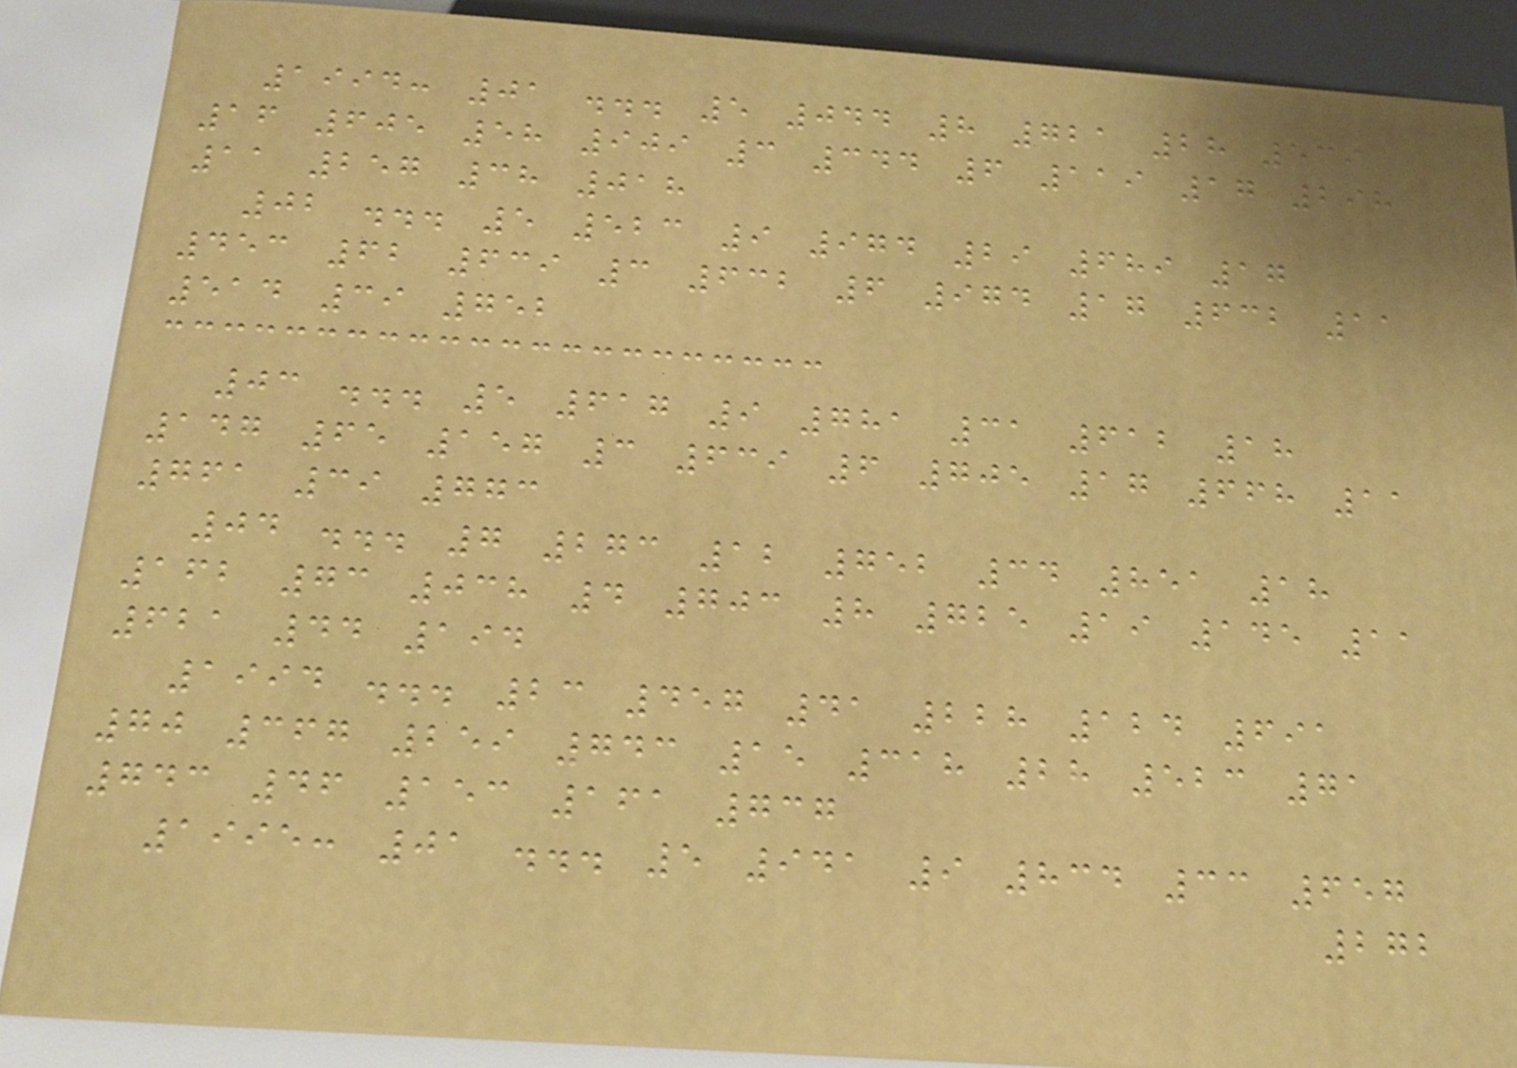1994: 01 ... 5 044 8 721 28 539
16 605 58 909 3 344 6 119 17 298
11 257 38 018
02 ... 5 523 9 974 29 689 17
453 62 639 3 632 6 974 17 632 11
514 39 752
03 ... 5 617 9 781 31 612 18
147 65 157 3 639 6 705 17 668 11
761 39 773
04 ... 7 273 12 752 34 851 18
162 73 038 4 703 8 725 19 145 11
621 44 194
1994 ... 23 457 41 228 124 691
70 367 259 743 15 318 28 523 71
743 46 153 161 737
1995: 01 ... 5 941 9 834 33 657
272
